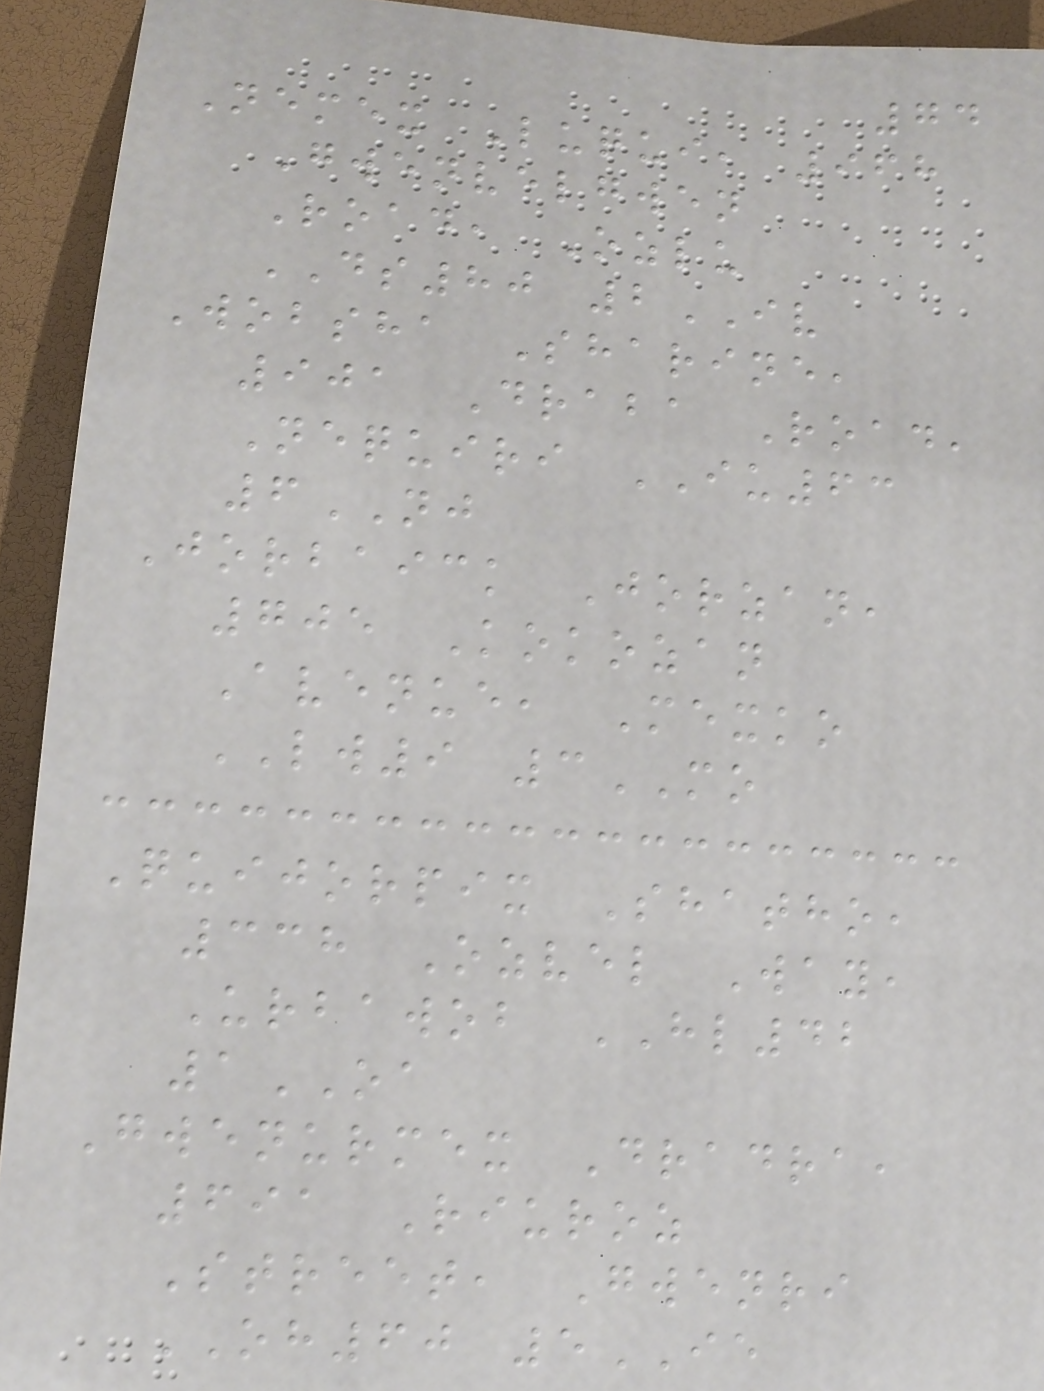74
Nemex Luqui, 968
Gwenvelgwen
Road, Ozlu
DS80 2IV
Wobsha Sharine,
901 Draba Road,
Nequiri IU63
6NJ
Jorbaick Jorzan,
705 Kokozan
Avenue, Mexko
LW9 3MO
Quijorpix Shatho,
338 Ozvel Way,
Urbawob HL42
1OA
Gwenurmex Dradra,
691 Riuroz
Street, Gwenri
OH60 5IE
